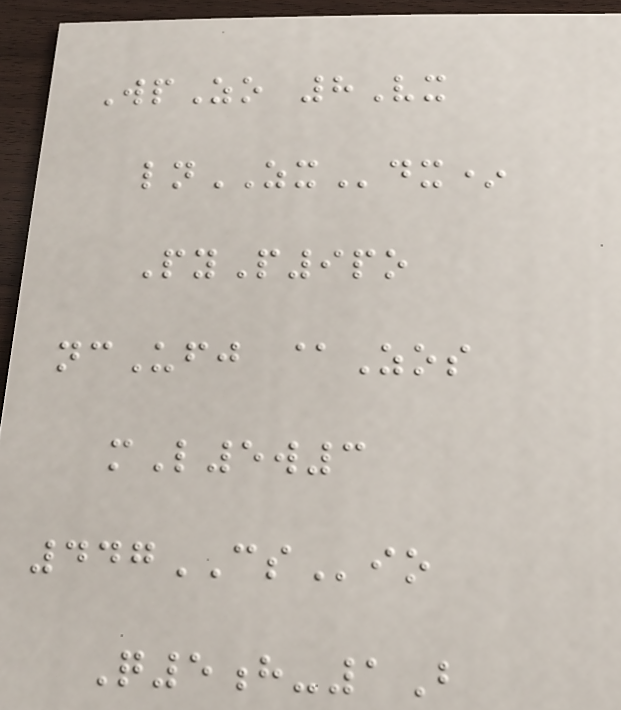WpZo 8Vx
lnZXdx*
PyP9po
ncUfj @Zos
mL5w3
447CSio
Q5h-1B
